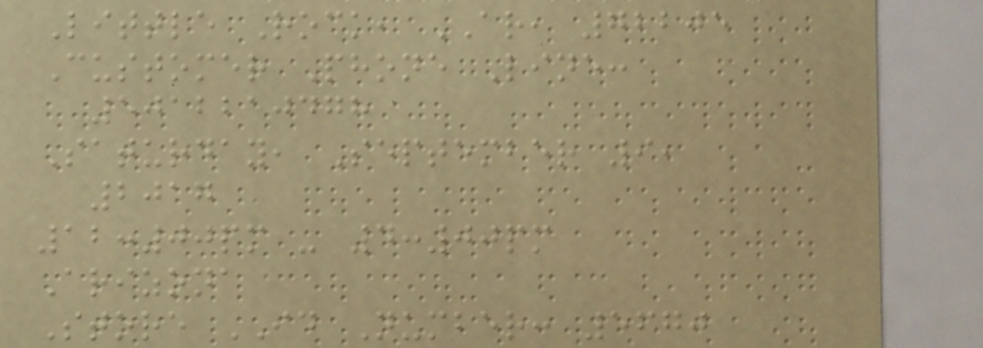Little Rock, AR, 72205
Customer Phone Line:
5012210478
Saturday, September 9,
2017
12:00pm - 4:00pm
Arizona
Store ID Number: 5670
